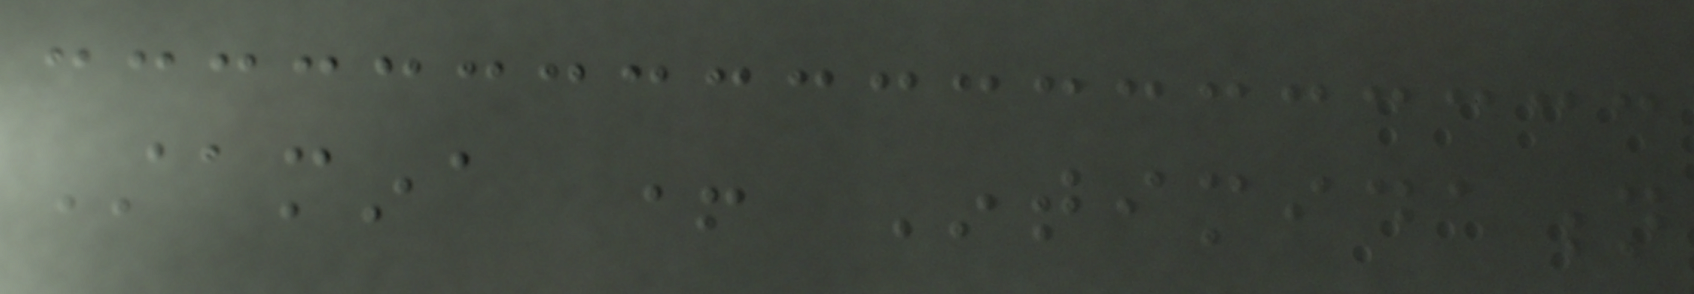Stamina + Intimidation
